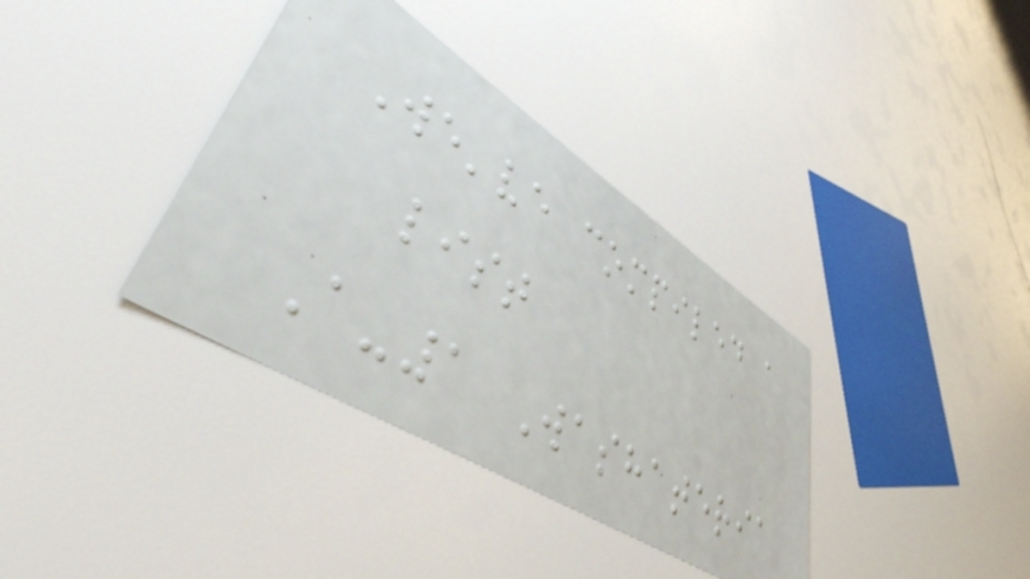We've compiled a
list
A-1 Washateria
